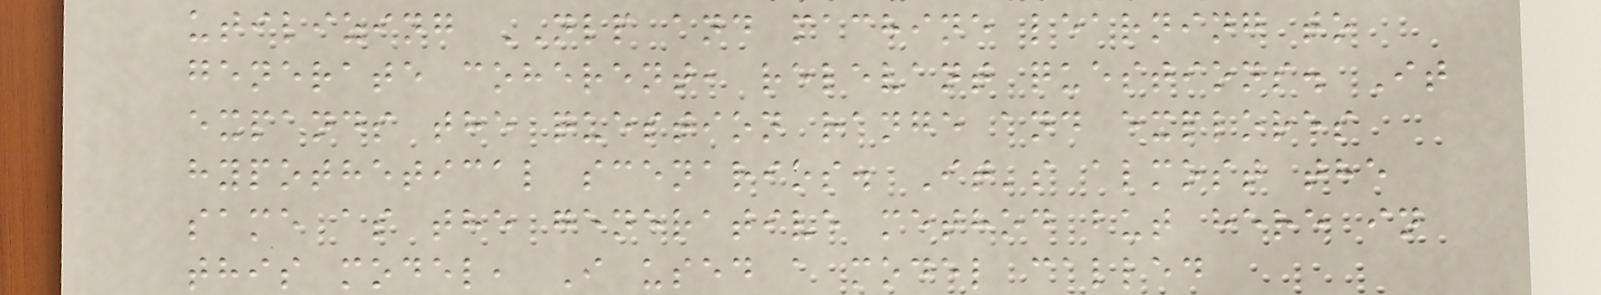utilizing NLP and machine learning to
generate coherent, relevant questions. It
expands the question range and explores
hypothetical scenarios. It's almost the
same as the generative method but here in
this model, I used a model called
